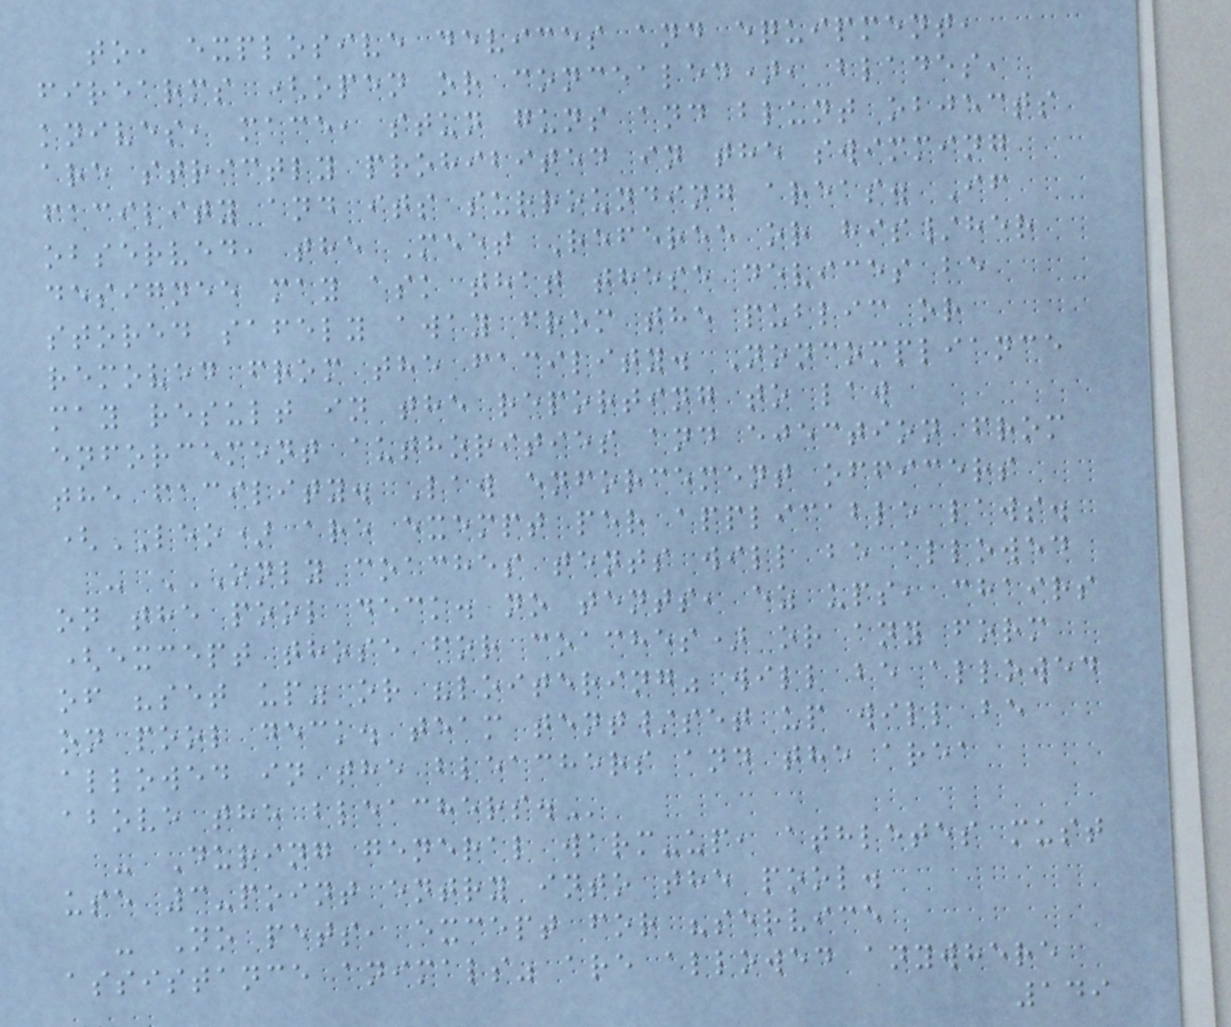to, explosive devices and equipment,
firearms (open or concealed), blades,
knives, mace, stun guns and blunt objects
are strictly prohibited in the swimming
facility and its surrounding areas. If
observed, the Meet Referee or his/her
designee may ask that these devices be
stored safely away from the public or
removed from the facility. Noncompliance
may result in the reporting to law
enforcement authorities and ejection from
the facility. Law enforcement officers
(LEO) are exempt per applicable laws.
- ONLY COACHES TENTS WILL BE ALLOWED
ON THE POOL DECK. NO TENTS, EZ UPS, CHAIRS
(EXCEPT THOSE FOR COACHES) OR ANY FORM
OF "SET UP" OR "LOITERING" WILL BE ALLOWED
ON POOL DECK. TEAM TENT/SET UP WILL BE
ALLOWED IN THE BLEACHERS AND THE AREA
ABOVE THE BLEACHERS.
- During general warm-up, athletes must
use 3-point entry into the pool.
- No pets, except for "service
assistance animals" are allowed anywhere
149
